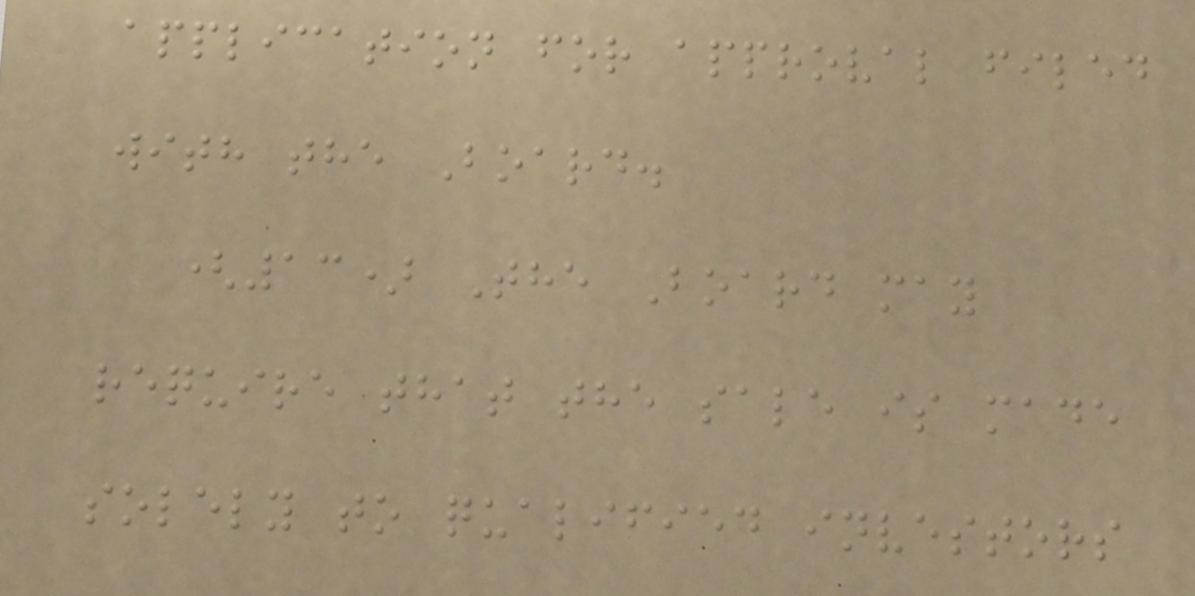application for approval filed
with the Board.
(13) The Board may
require that the sale is made
solely to qualified investors
